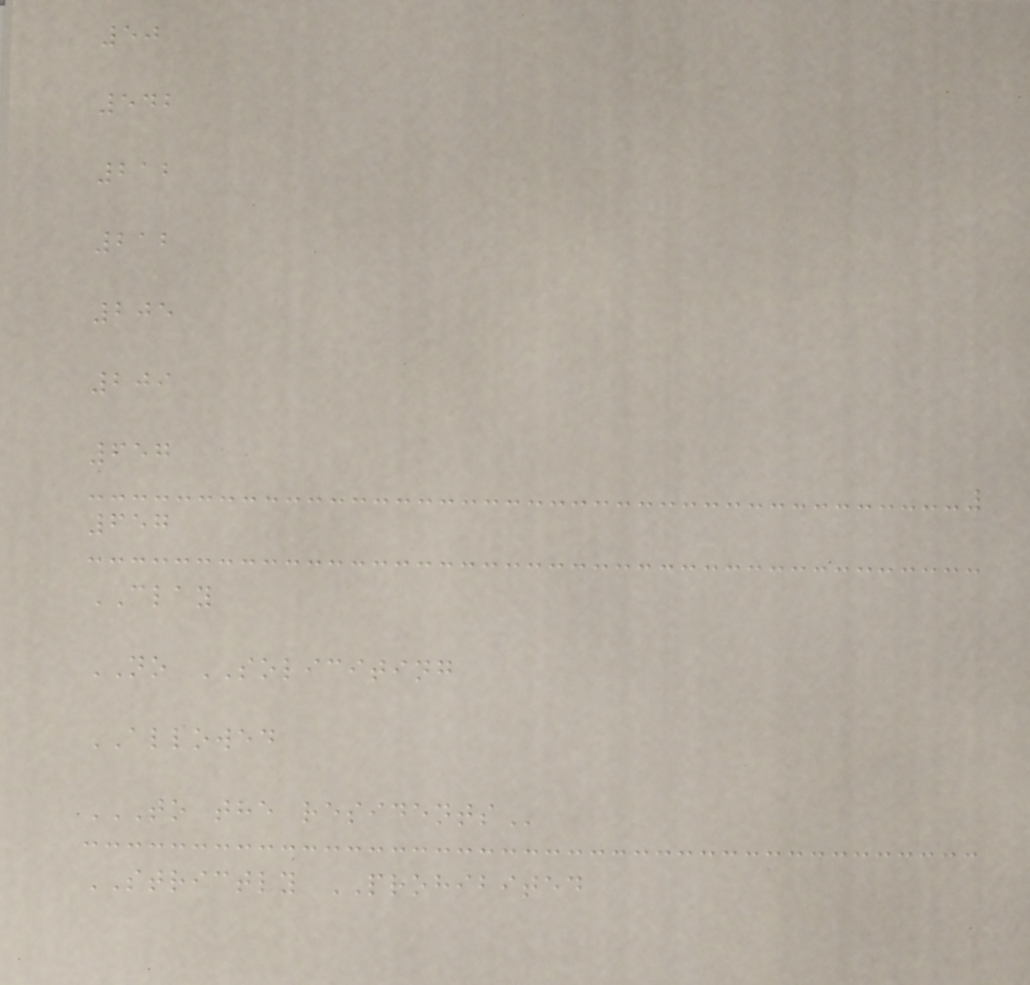50
542
212
212
205
209
657
657
CLAY
NO SOLICITING
ALLOWED
TO THE RESIDENTS
STRICTLY PROHIBITED
